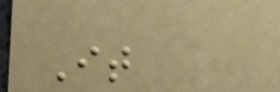It
